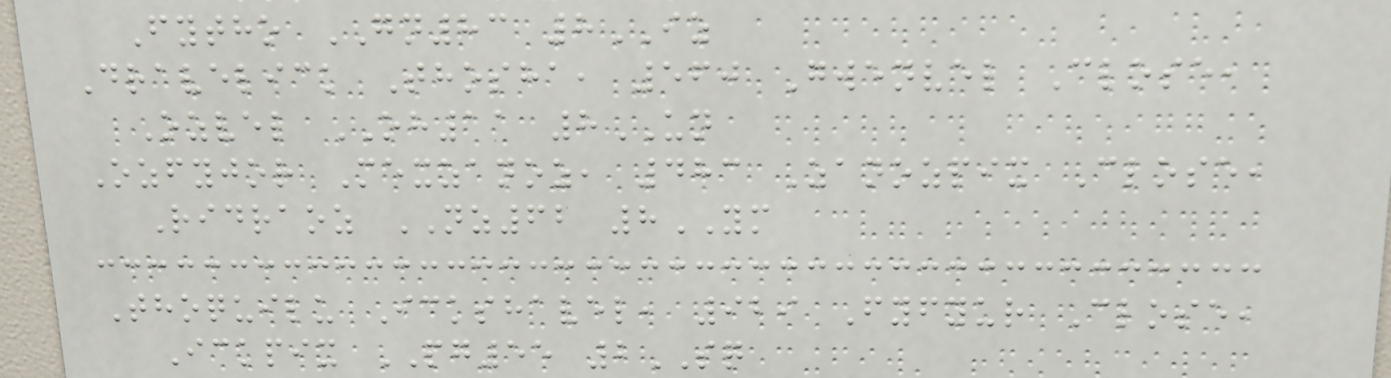Fytho GN83 8IZ
Dravelick Thosha, 560 Gwenvel Close,
Ozvel OH11 8UN
Ozfyjor Mexzanoz, 483 Zanozpix Close,
Ridraoz NZ62 8YM
Thoquilu Ickshavel, 929 Fyfyur Close,
Ickpix PG55 2SQ
